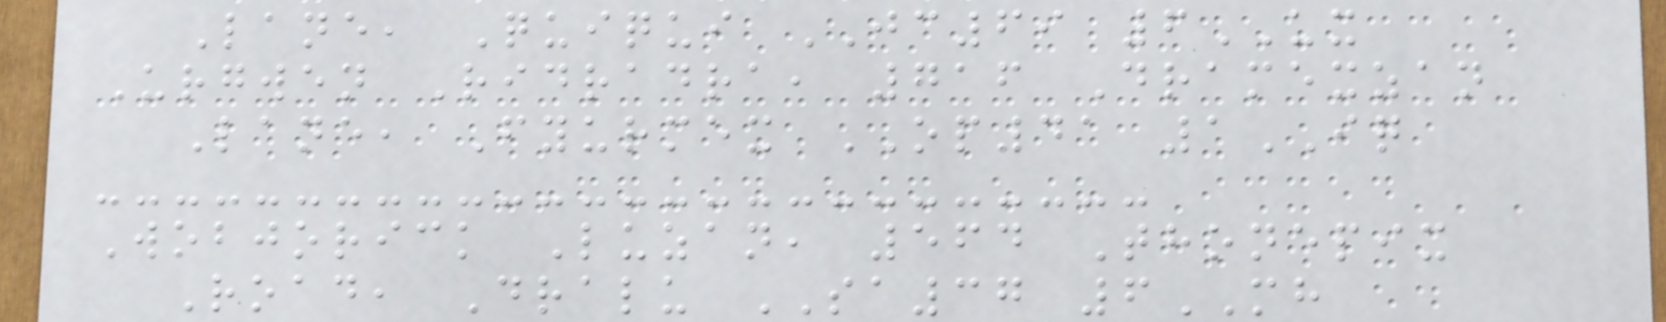Lane, Quiqui JC69 6UX
Urgwen Ridradra, 716 Dramexzan
Lane, Fyurmex OP41 1IQ
Wobjorick Luzan, 564 Thonepix
Road, Dralu SA37 6MH
